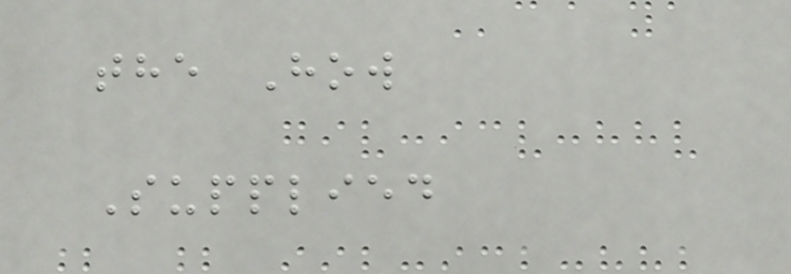the How
Supplied
